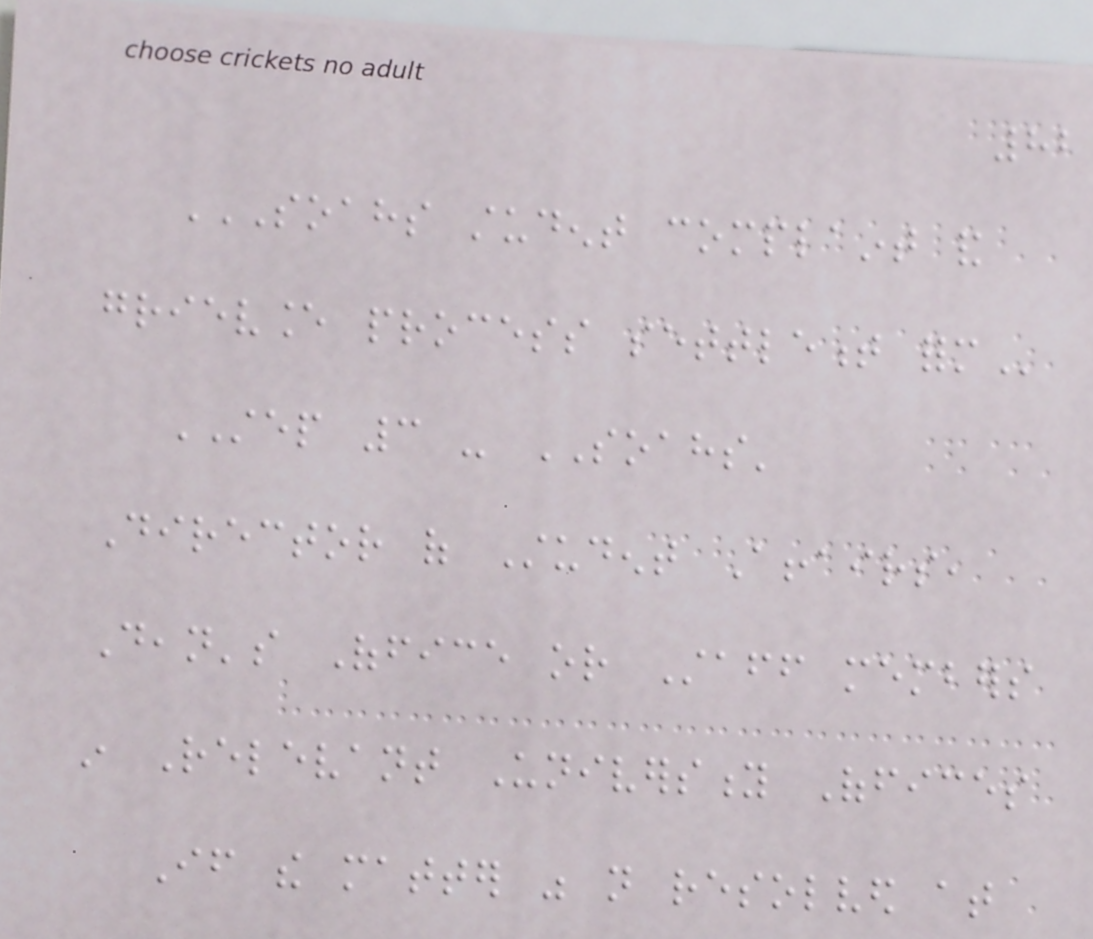82
SOAHS STUDENT COMPLAINT AND
GRIEVANCE PROCESS SETTLEMENT FORM
STEP 3 - SOAHS'
Director of Student Affairs,
Dean's Office or Staff members
in Relevant University Offices
If the matter was not resolved at
